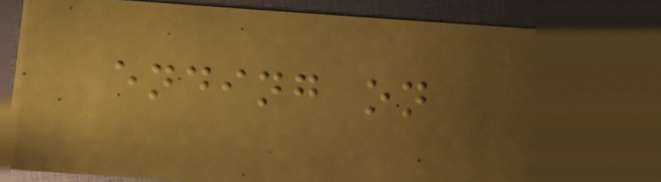ending on
